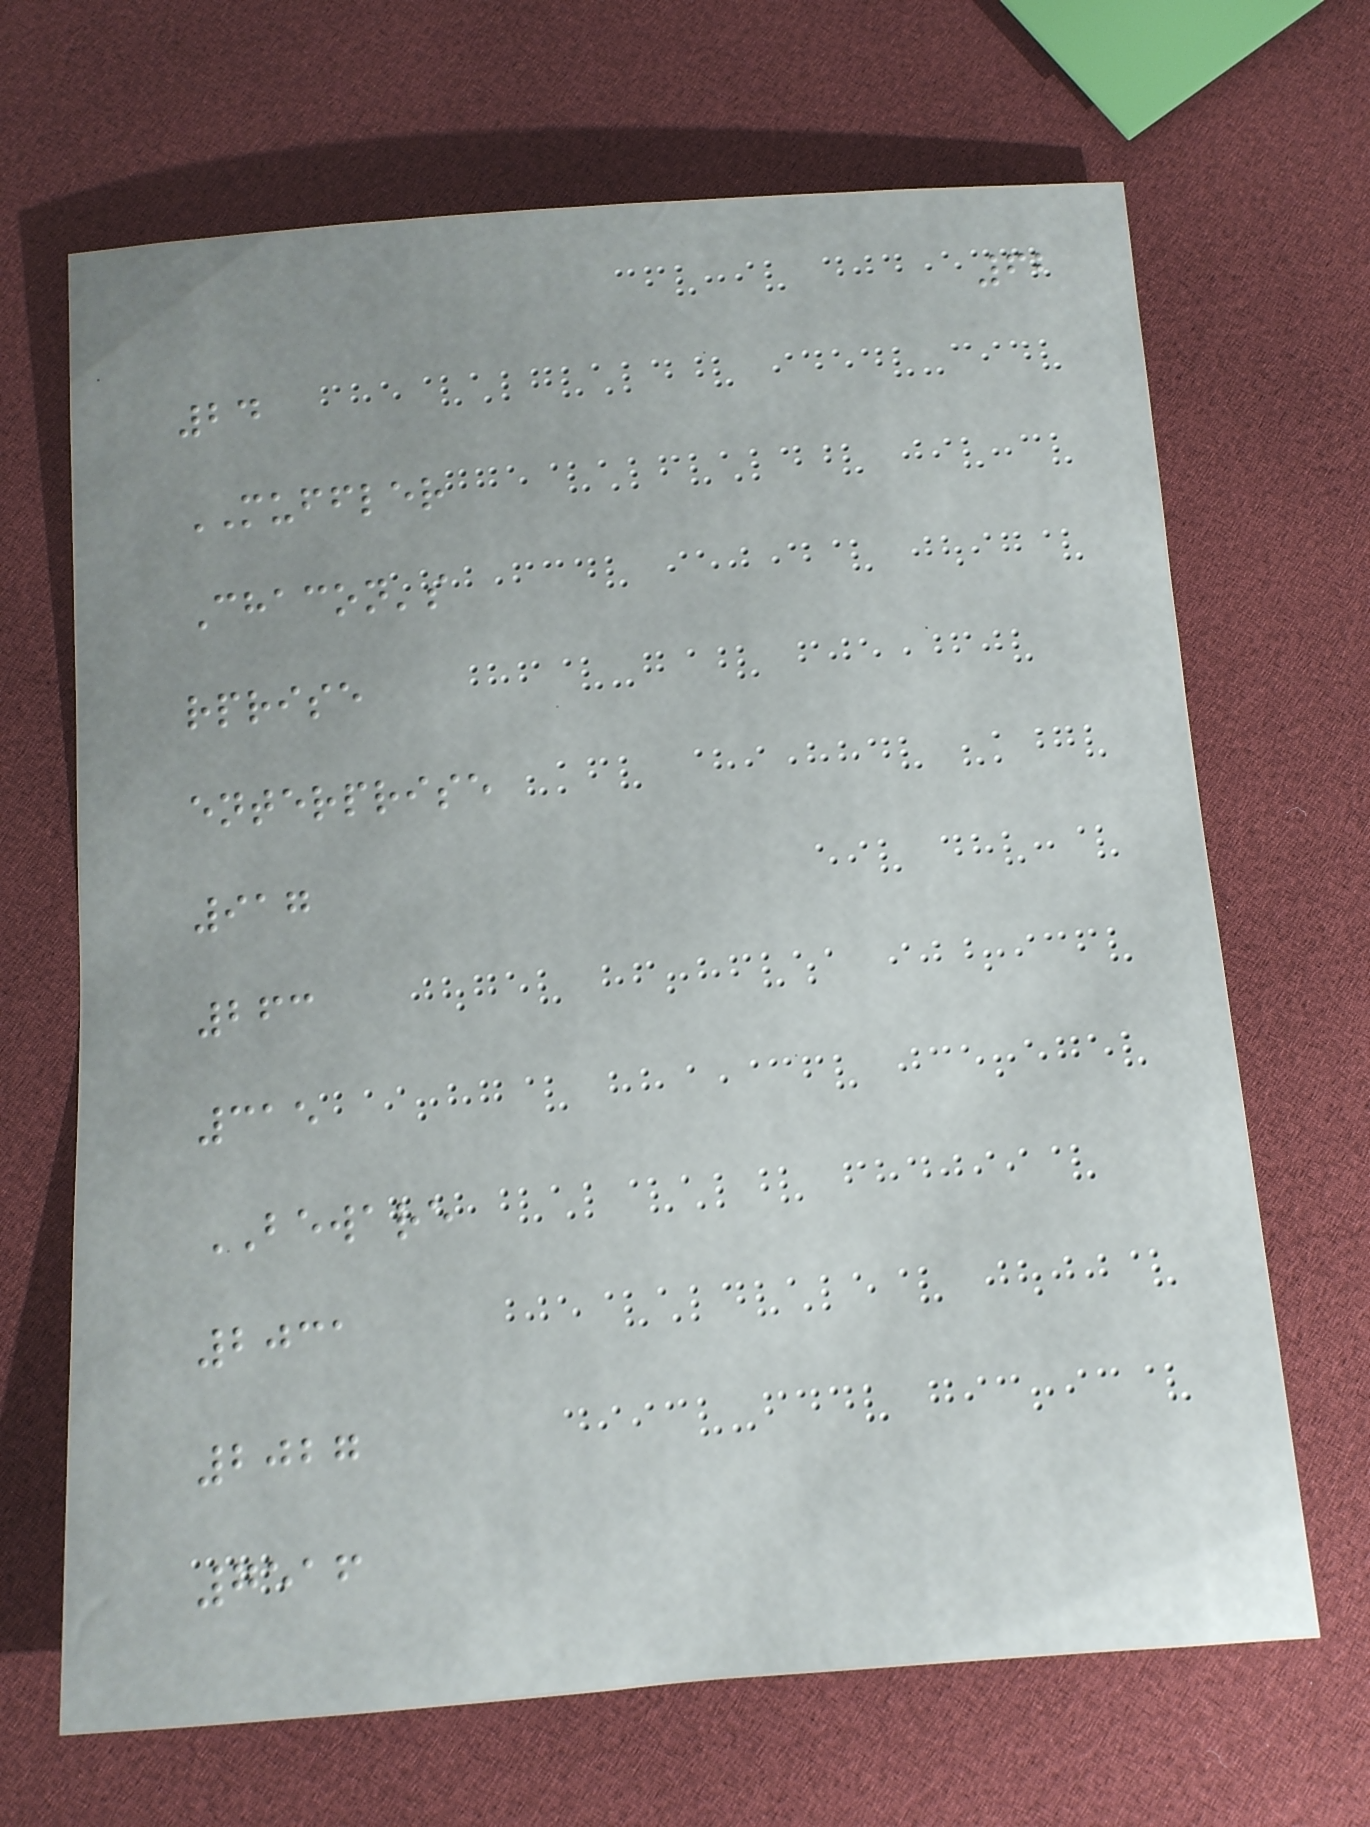62
24
MUFFLER
Chacon's
rprise
enterprise
917
263
315
BEWARE
2031
2027
7516
